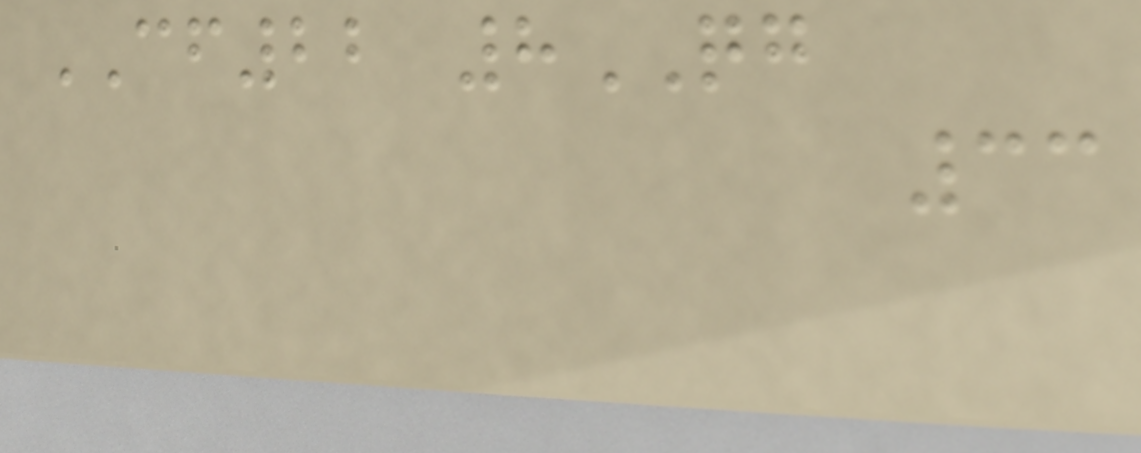CF22 8QG
33
